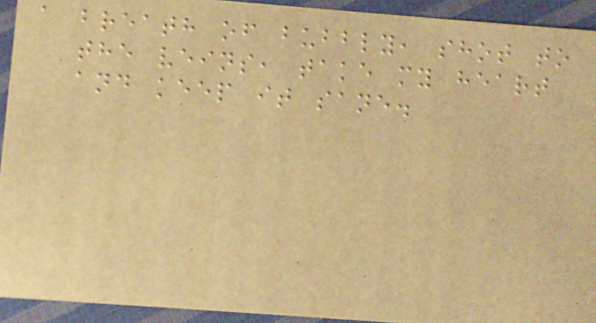a breath of bubbly, shot to
the veins, take my heart
and keep it sane.
